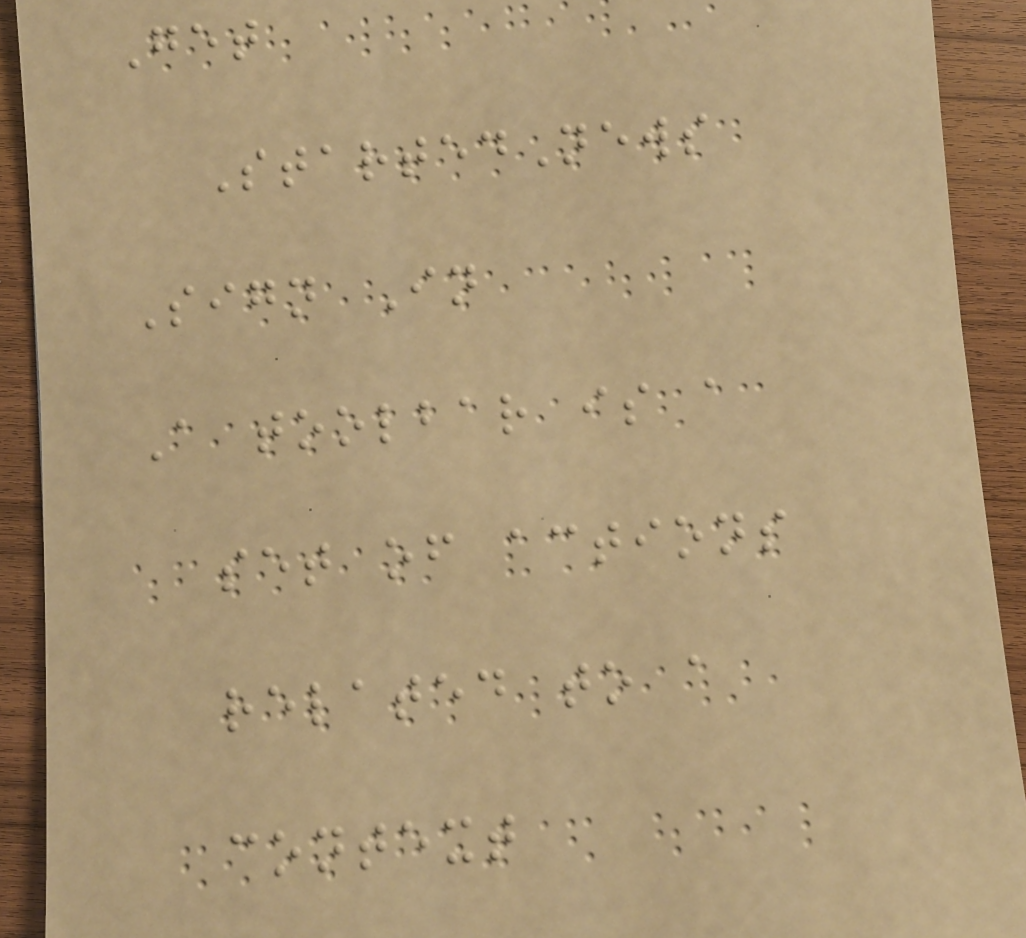Get
StartedNews
Sign In
A toolbar is a
set of actions
related to a
context
